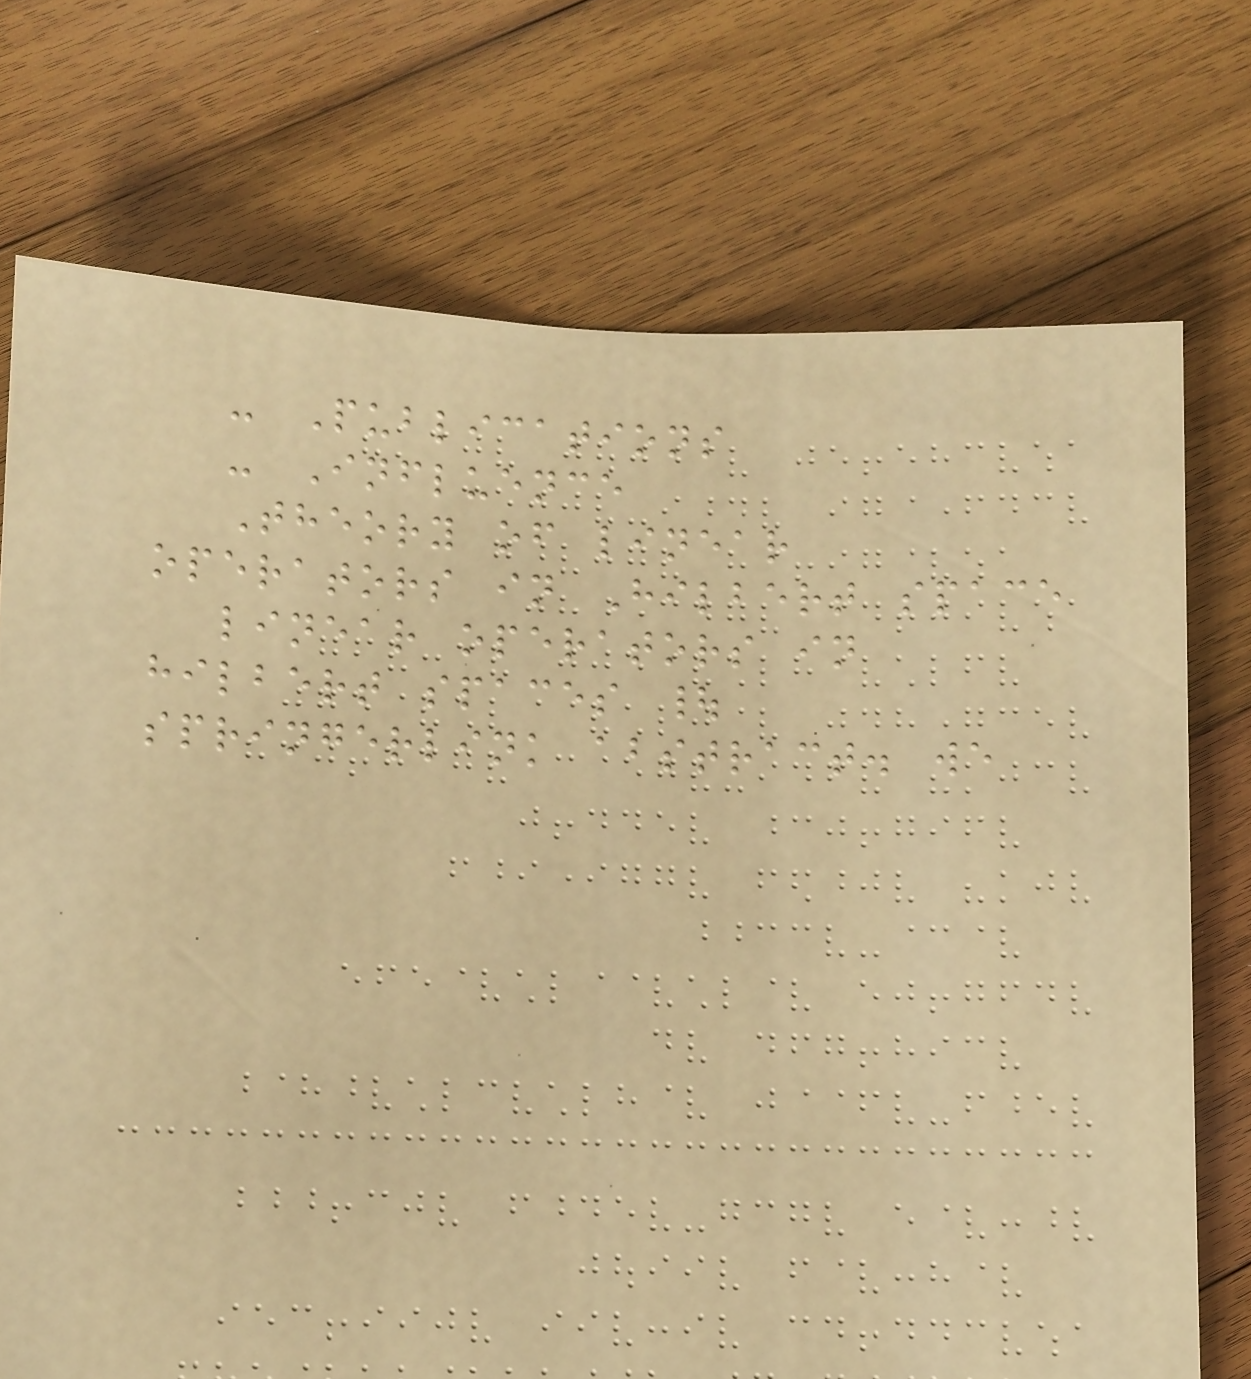- Publications
- Influence
Theory of linear
operators in Hilbert space
linear operators in
hilbert spaces |
springerlink abstract. we
